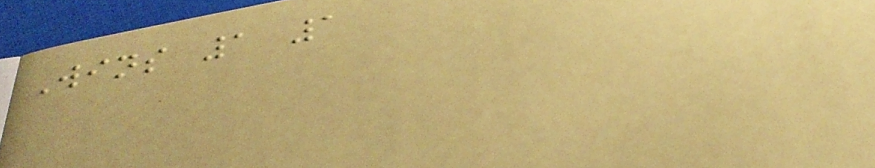Wins 1 1
